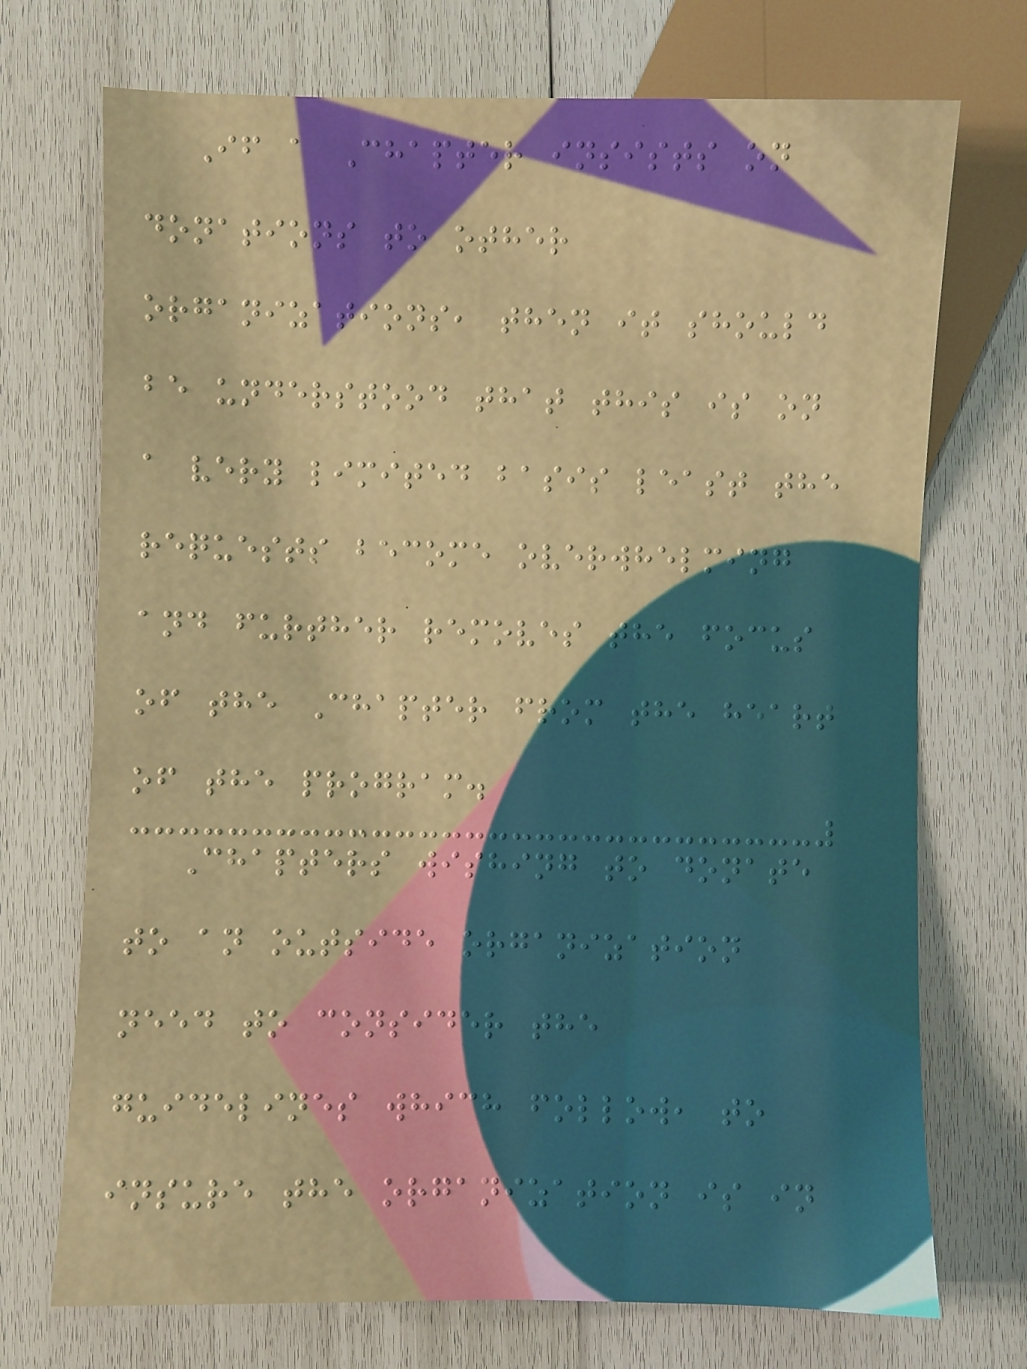If a Chapter insists on
donations to other
organizations, then it should
be understood that this is on
a very limited basis least the
requests become overwhelming
and further removes the focus
of the Chapter from the heart
of the program.
Chapters wishing to donate
to an outside organization
need to consider the
guidelines which follow, to
insure the organization is in
